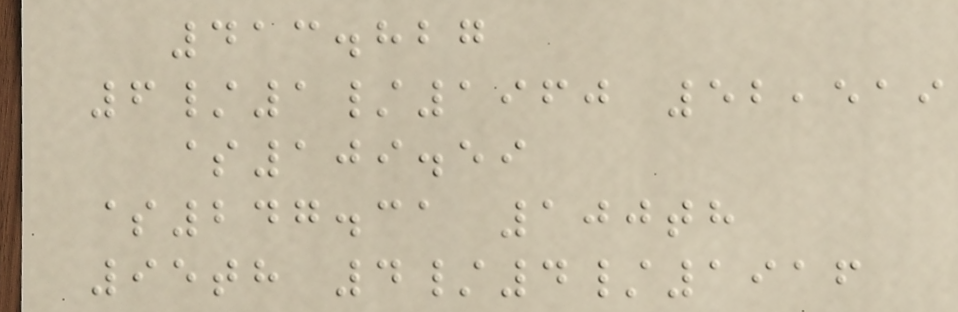413.827
6/1/1960 52,519
$109.59
$247.31 100th
95th 4/4/1916
